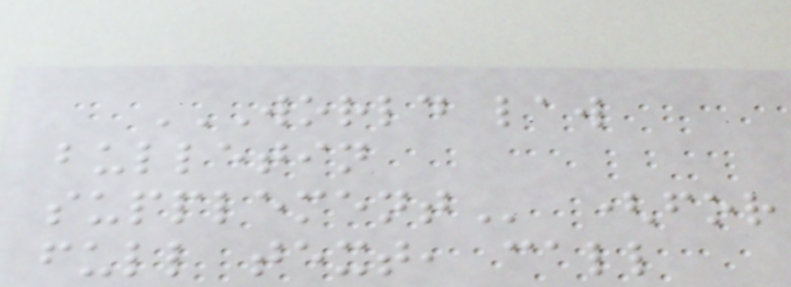WORLD LAW
BULLETIN
SUPPLEMENT (for
full text, call
